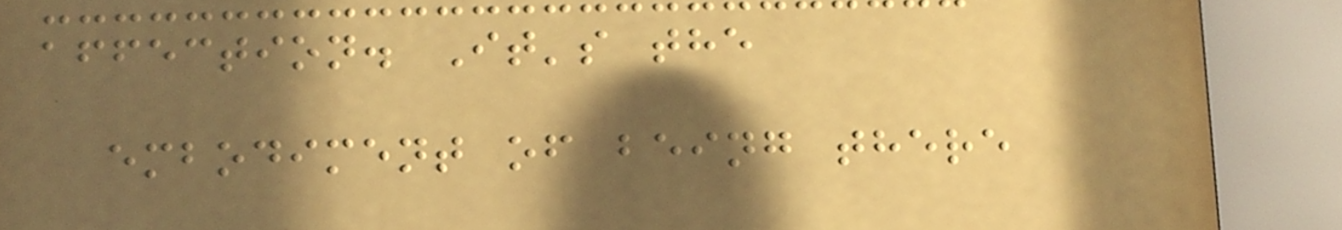affection. It's the
embodiment of being there
